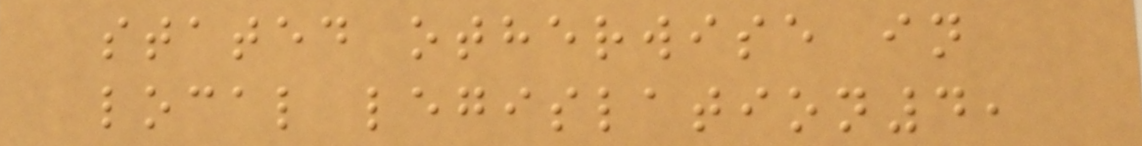stated otherwise in
local legislation4,
